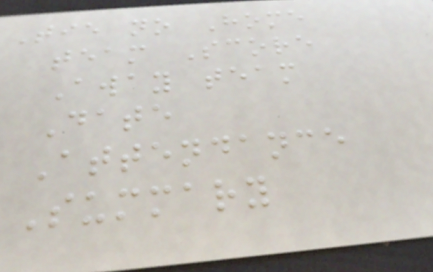Tie no Home
team Score
Away team
Date
Attendance
Summary
